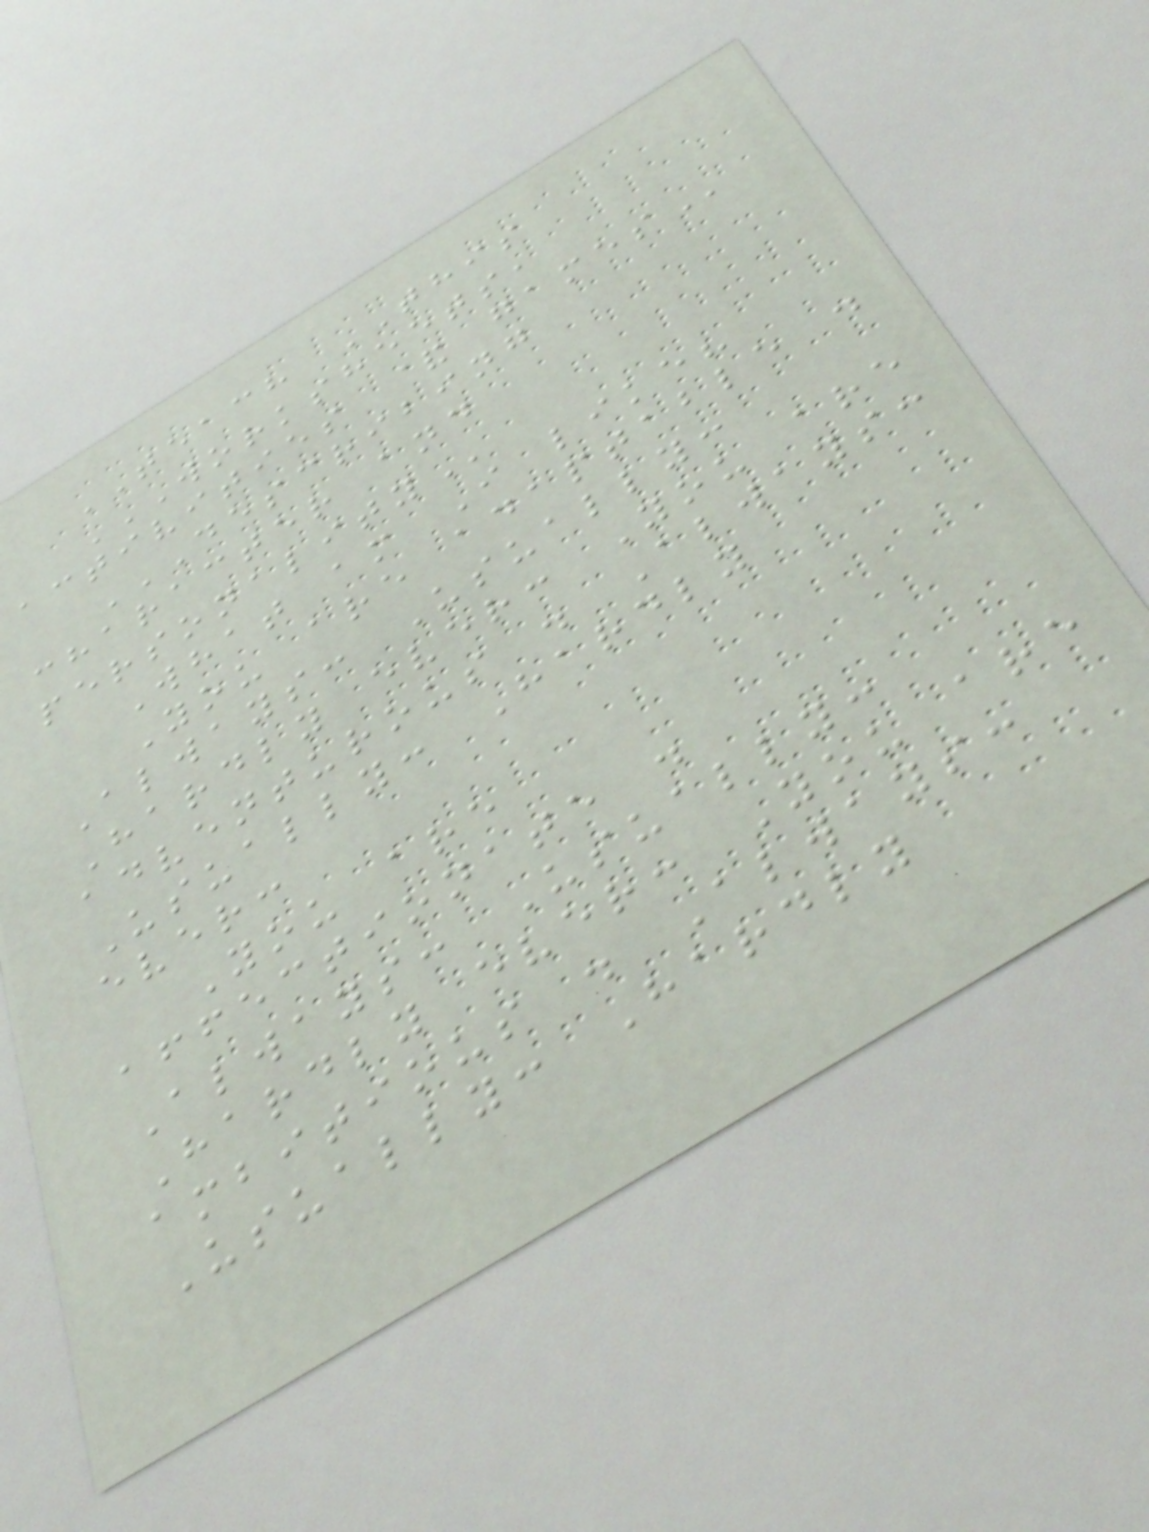TEACH THIS
WORKSHEETS,
ACTIVITIES & GAMES
DESCRIBING
CHARACTER AND
PERSONALITY
What am I like?
You are adaptable .
Always: Usually:
Hardly ever: You are
adventurous . Always:
Usually: Hardly
ever:
You are
affectionate .
Always: Usually:
Hardly ever: You are
ambitious . Always:
Usually: Hardly
